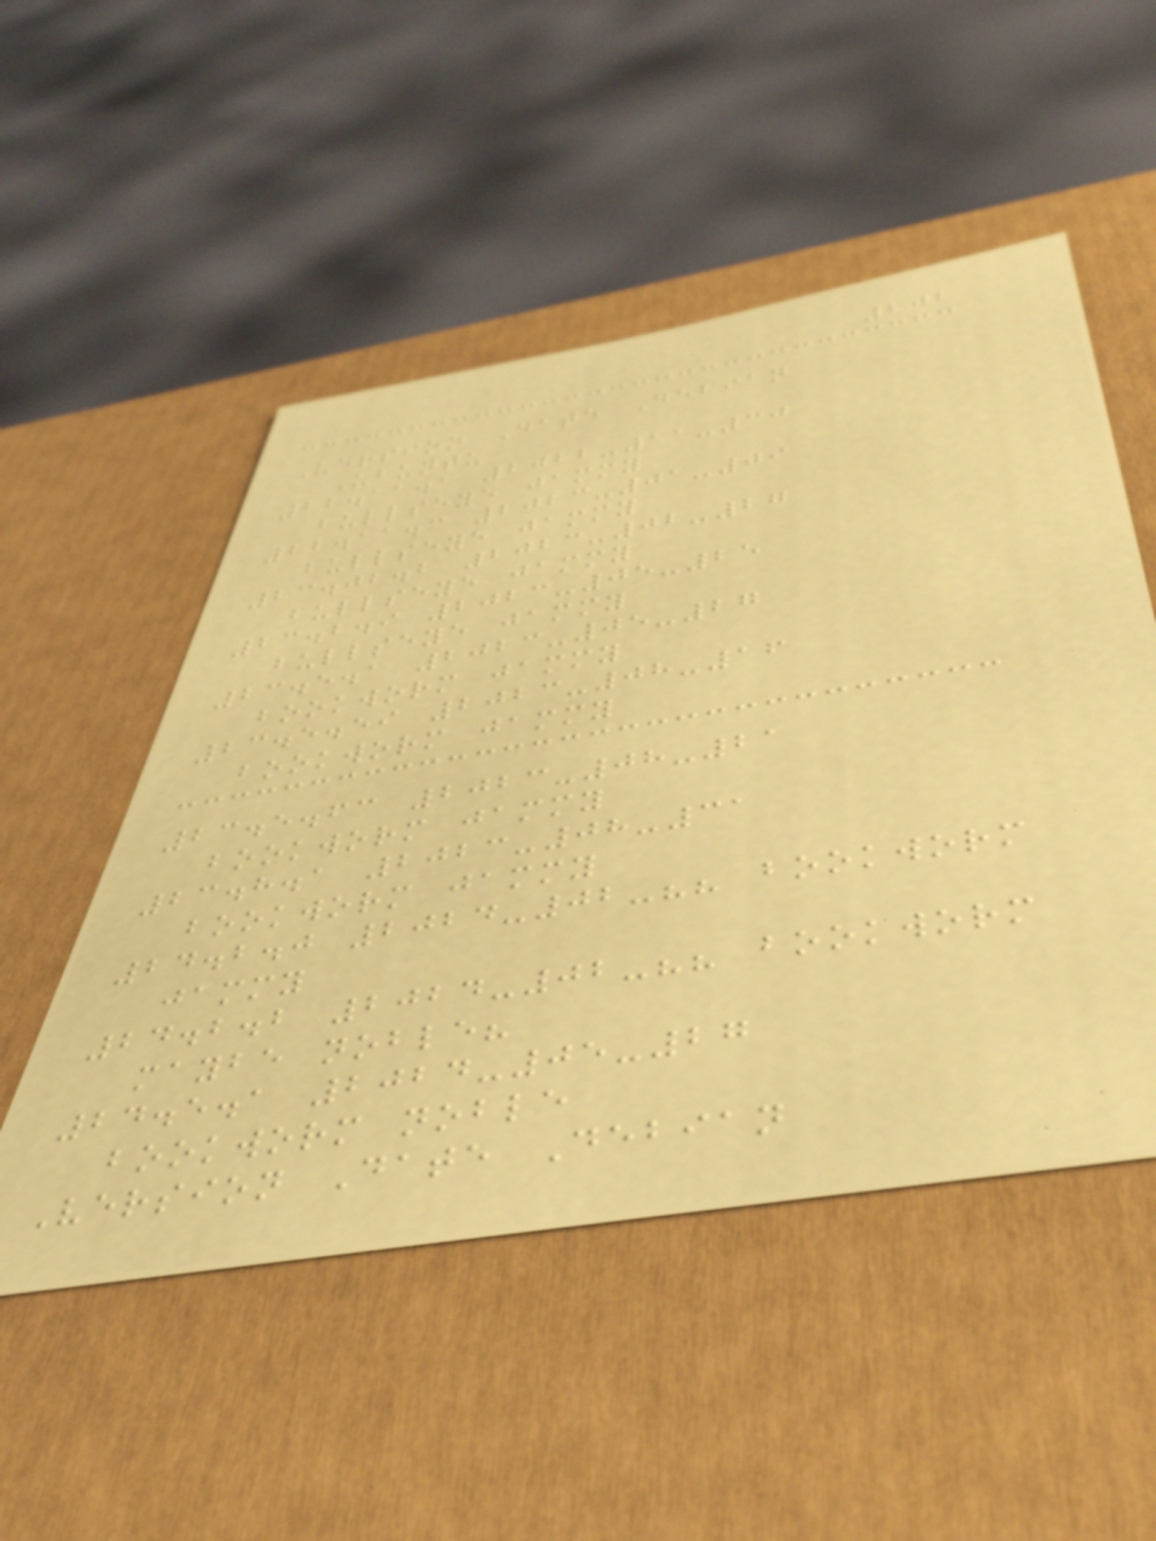202
Version Date Debian
Ubuntu
22.11.1 2022-11-30
bullseye jammy
22.11.3 2023-01-09
bullseye jammy
23.02.2 2023-02-27
bullseye jammy
23.2.9 2023-05-25
bullseye jammy
23.5.1 2023-05-27
bookworm jammy
23.5.59 2023-08-16
bookworm jammy
23.5.63 2023-08-21
bookworm jammy
23.8.1 2023-08-31
bookworm jammy
24.2.0 2024-02-?? bookworm
jammy
24.2.2 2024-02-?? bookworm
maybe noble?
24.5.1 2024-05-27
bookworm noble
Version Date Debian
